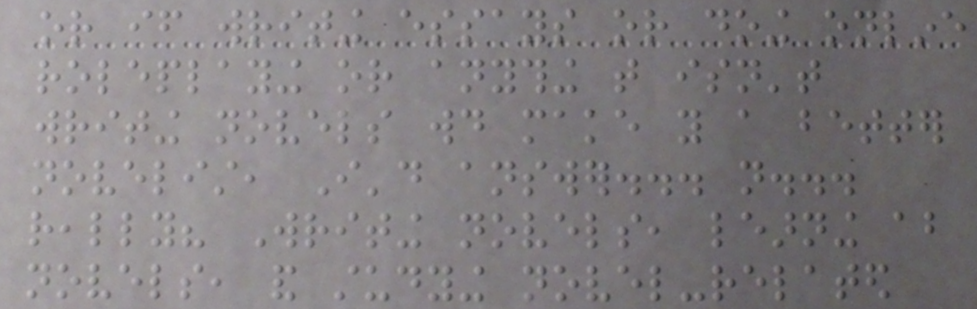or if writing essays or doing online
roleplaying or anything that isn't
writing novels would make you a better
novelist, I'd answer... not...
really? Writing novels, learning about
novels, and studying novel-related
